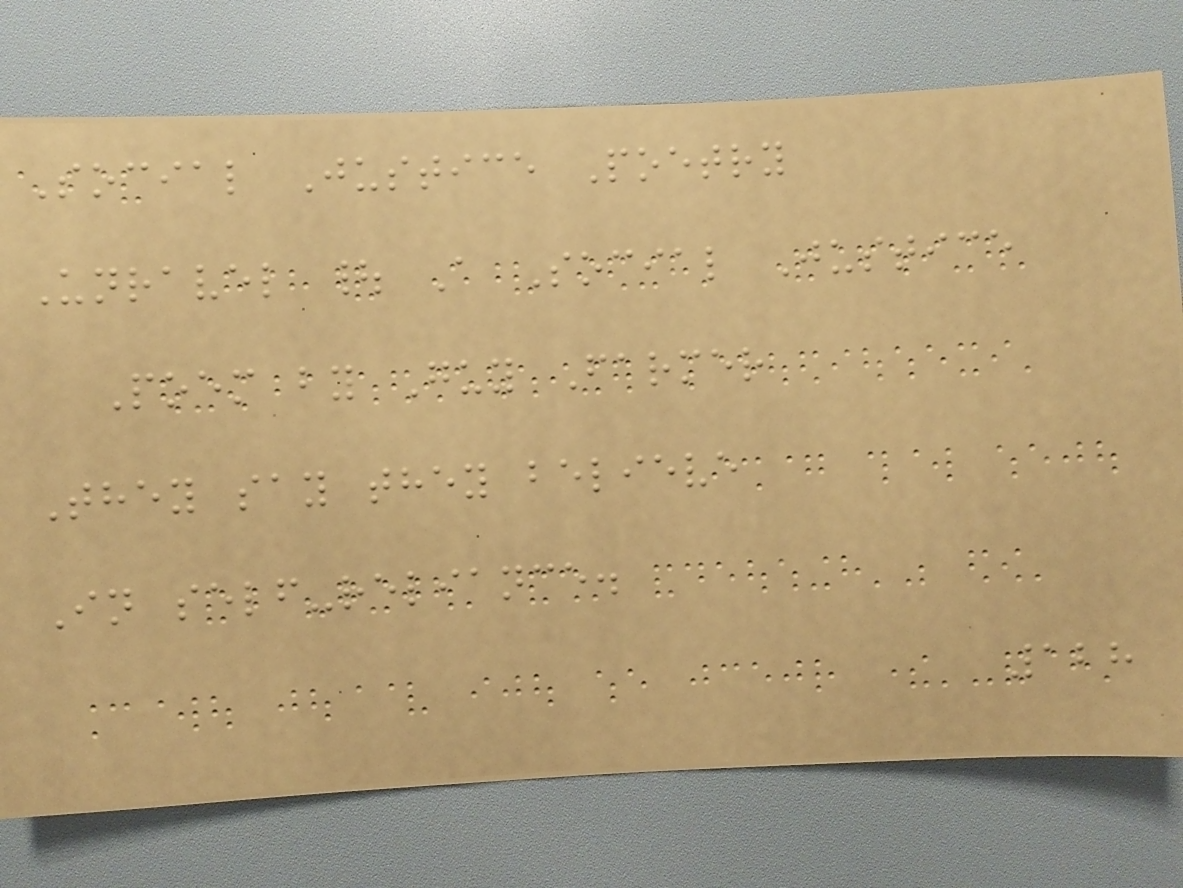Social Justice Poetry
Unravel | A Social Justice
Poem by Guy Farmer
They say they believe
In self-reliance.
128
